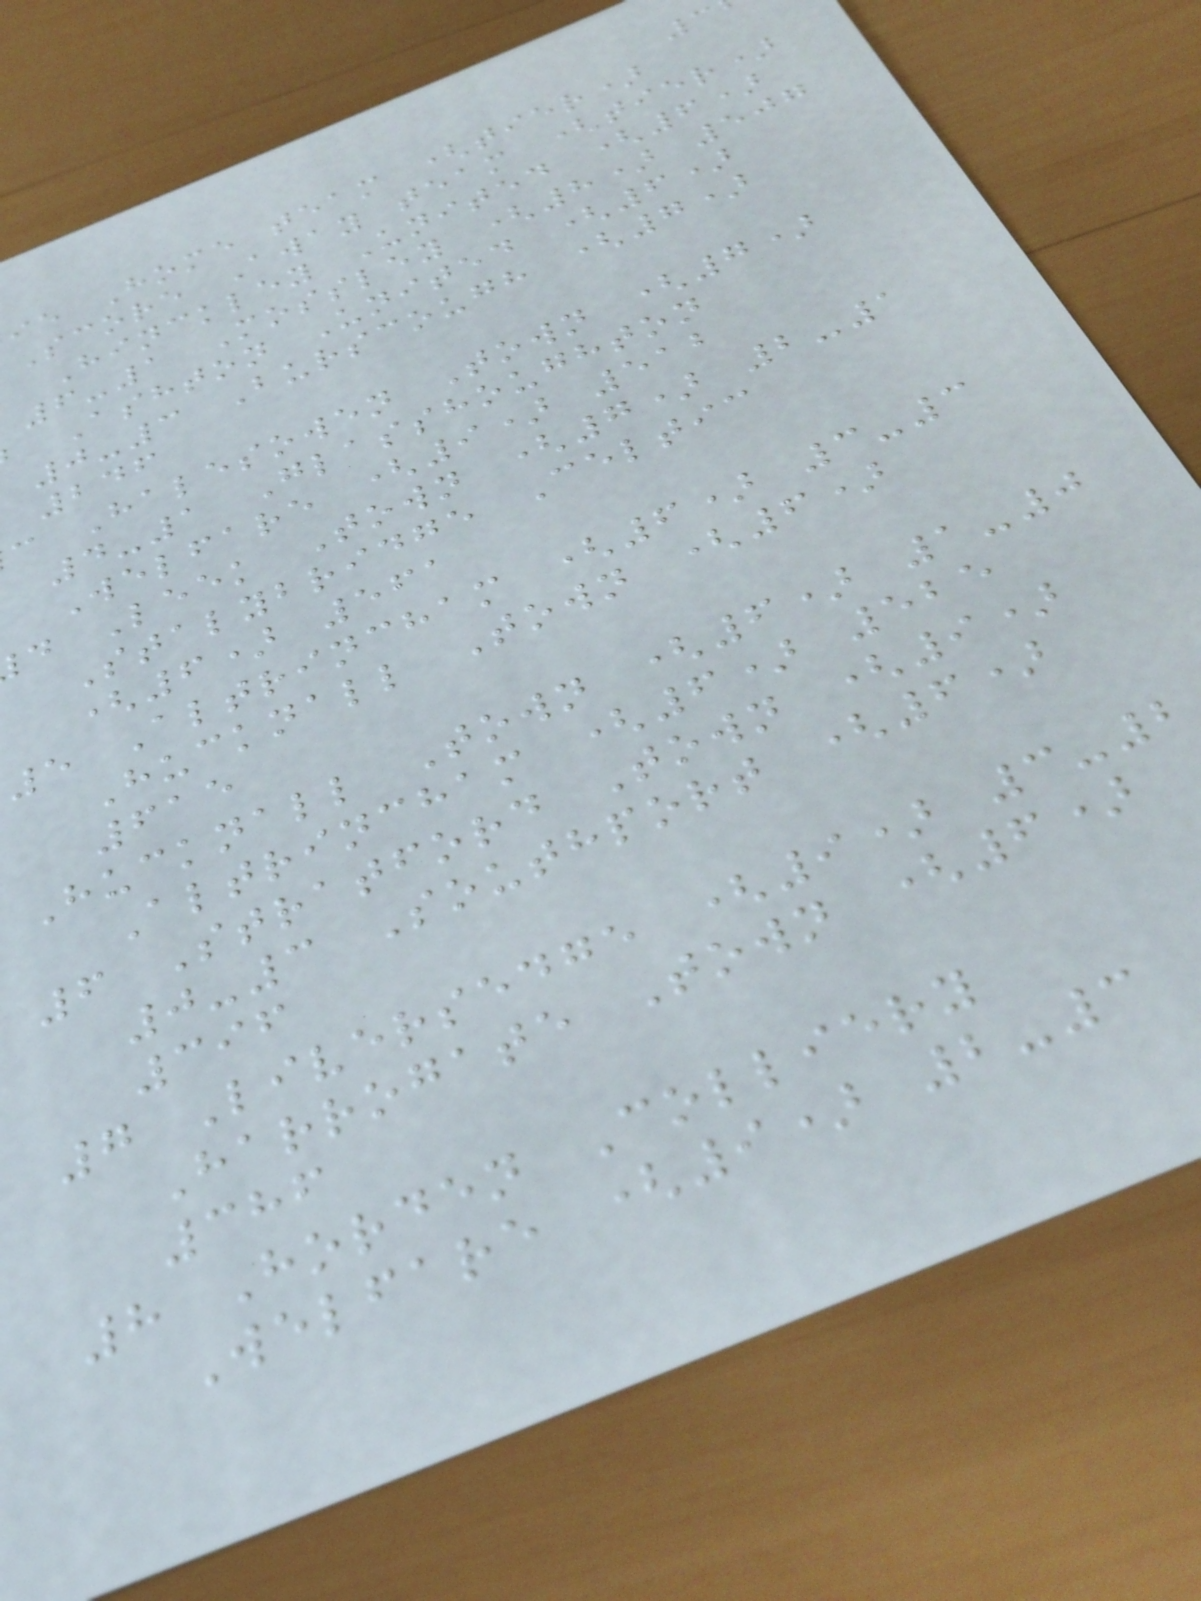ie Home team (tier)
Score Away team (tier)
Hinckley United (6)
6-1 Mossley (8) 507
Ashton United (6)
0-3 Burscough (7)
246
c Halesowen Town (7)
4-1 Glasshoughton
Welfare (9) 512
d Leek Town (7) 2-1
Stalybridge Celtic
(6) 561
5 Altrincham (6) 3-3
Hucknall Town (6)
615
Hucknall Town (6) 1-0
Altrincham (6) 525
6 Stratford Town (9)
0-3 Southport (6)
396
7 Liversedge (9) 3-2
Harrogate Town (6)
386
8 Horden Colliery
Welfare (9) 2-3
